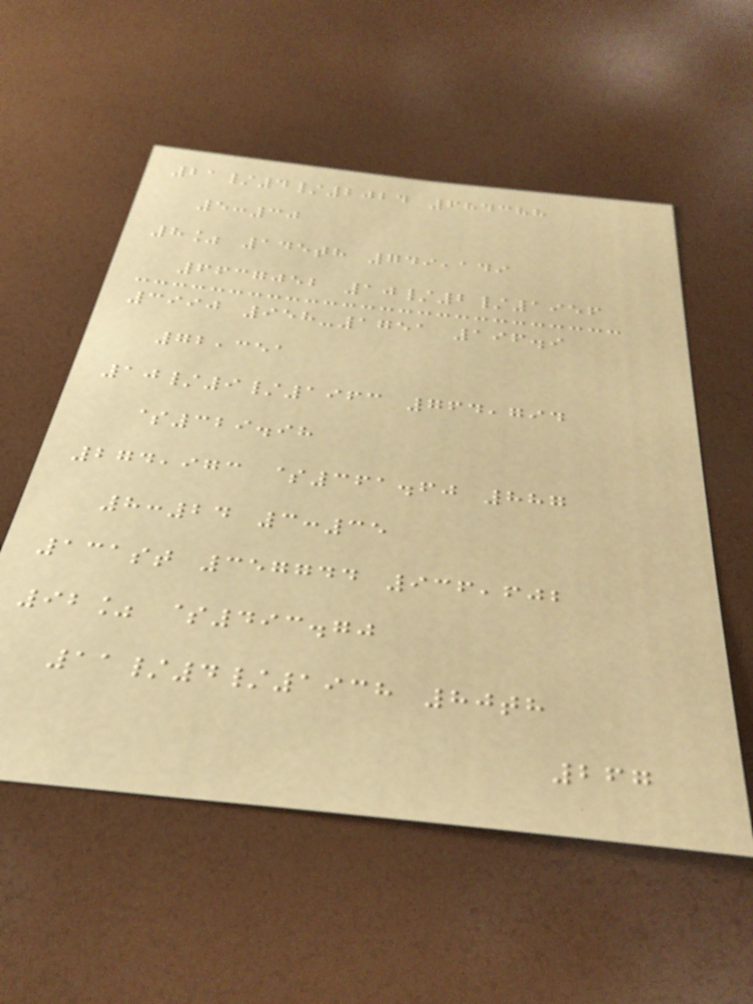21/4/2024 684388
5:30
8% 145th 749,149
6637052 10/2/1956
3990 958-1751 196.9
72,351
10/9/1963 764,794
$329.98
274,973 $361.60 887
8:24 3:35
131st 357744 936,602
92% $493.70
11/4/1938 80th
267
